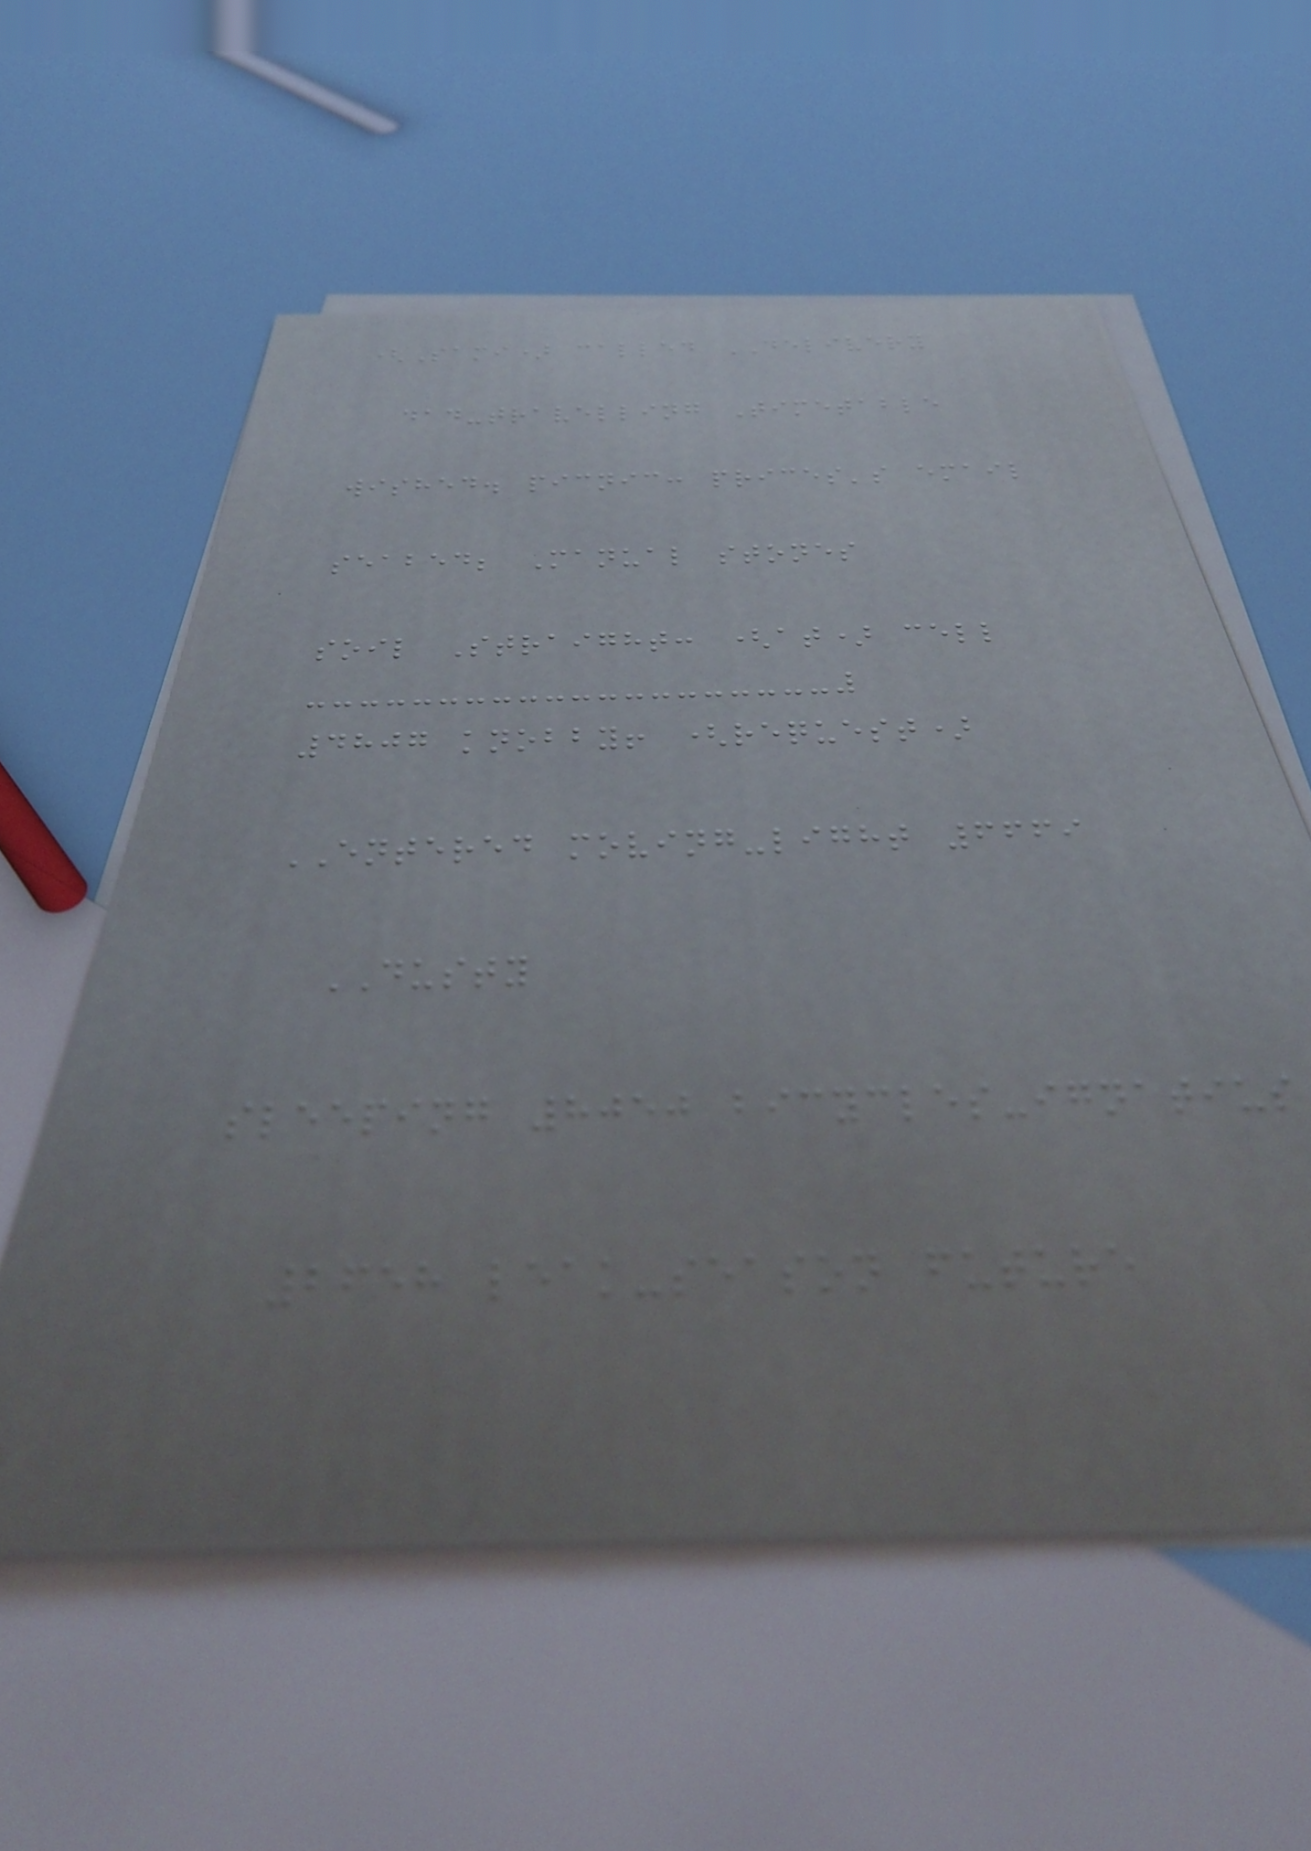(Sami) called DELIVERY
dad-travelling Timetable
wished. picnic: prices's email
seabed; Manual stones
soil Straight: (at) cell
4807 knobby! (request)
ENTERED moving-light 6669
DUSTY
sleeping 8050 bicycles-ignatius
2658 leak-season future
